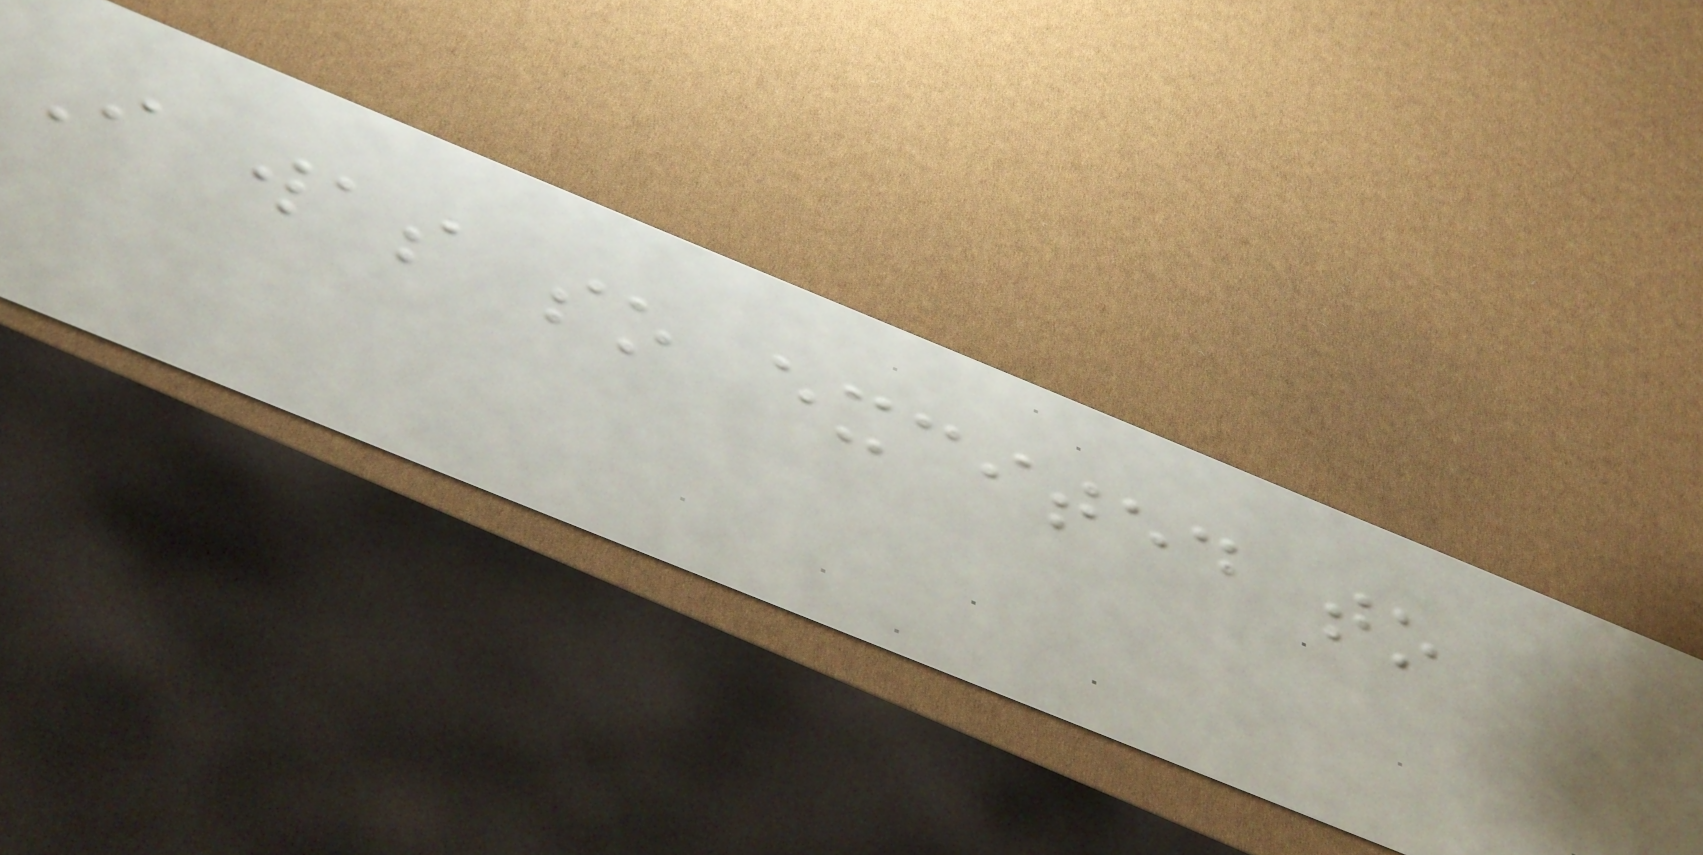I was so excited to
